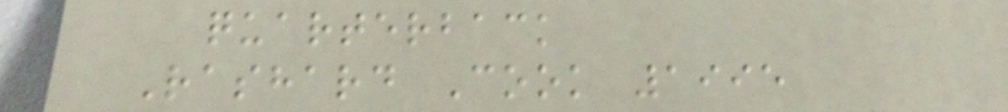quarterback
Rashard Cook 1995
